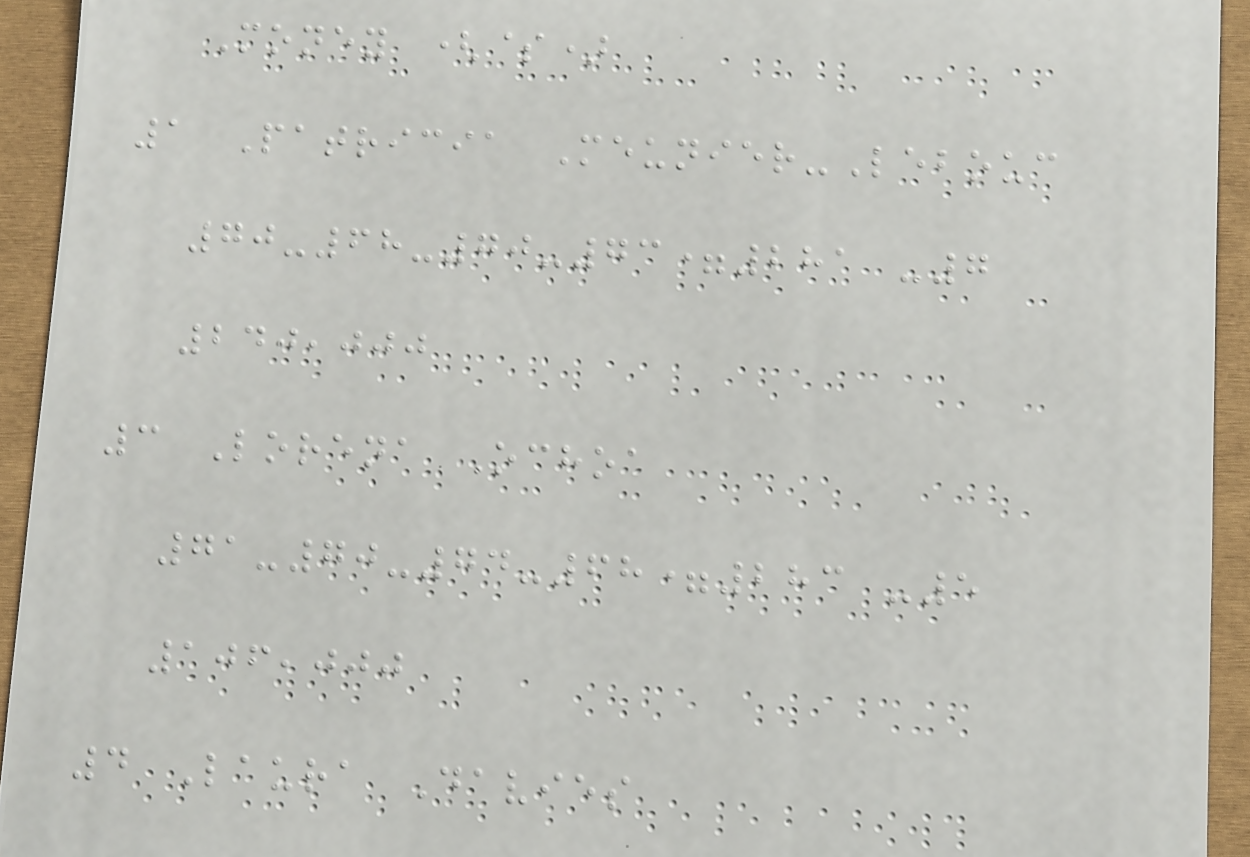Money ($)
1 Patricia Meunier-Lebouc
70-68-70-73=281 -7
240,000
3 Lorena Ochoa
71-70-74-68=283 -5
106,000
4 Laura Davies
